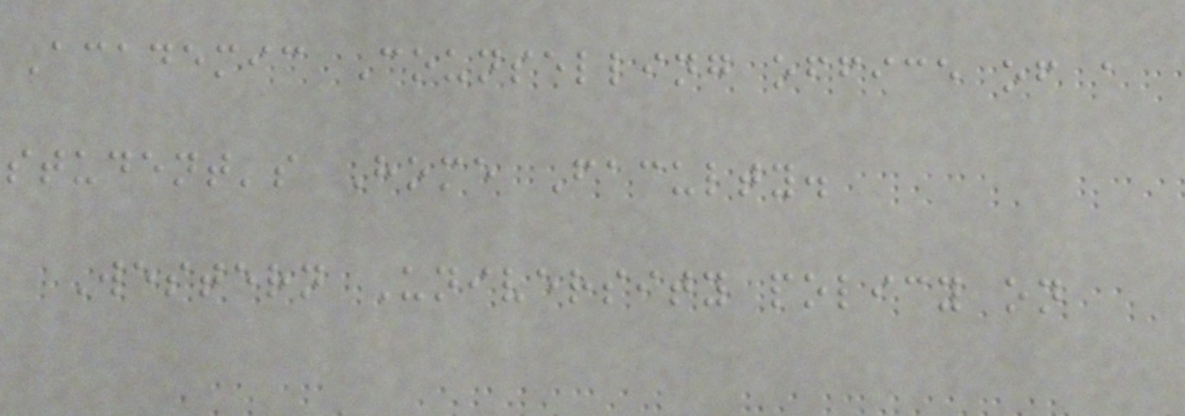Academic Counselling office of a
student's Home Faculty.
Western University policy on
